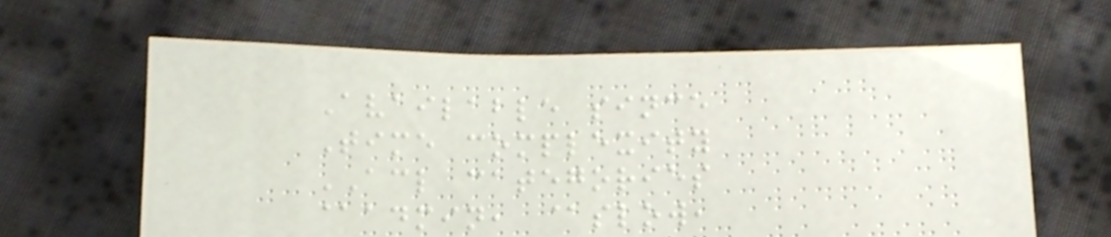Available since
Time complexity
ACL categories
@admin, @slow,
